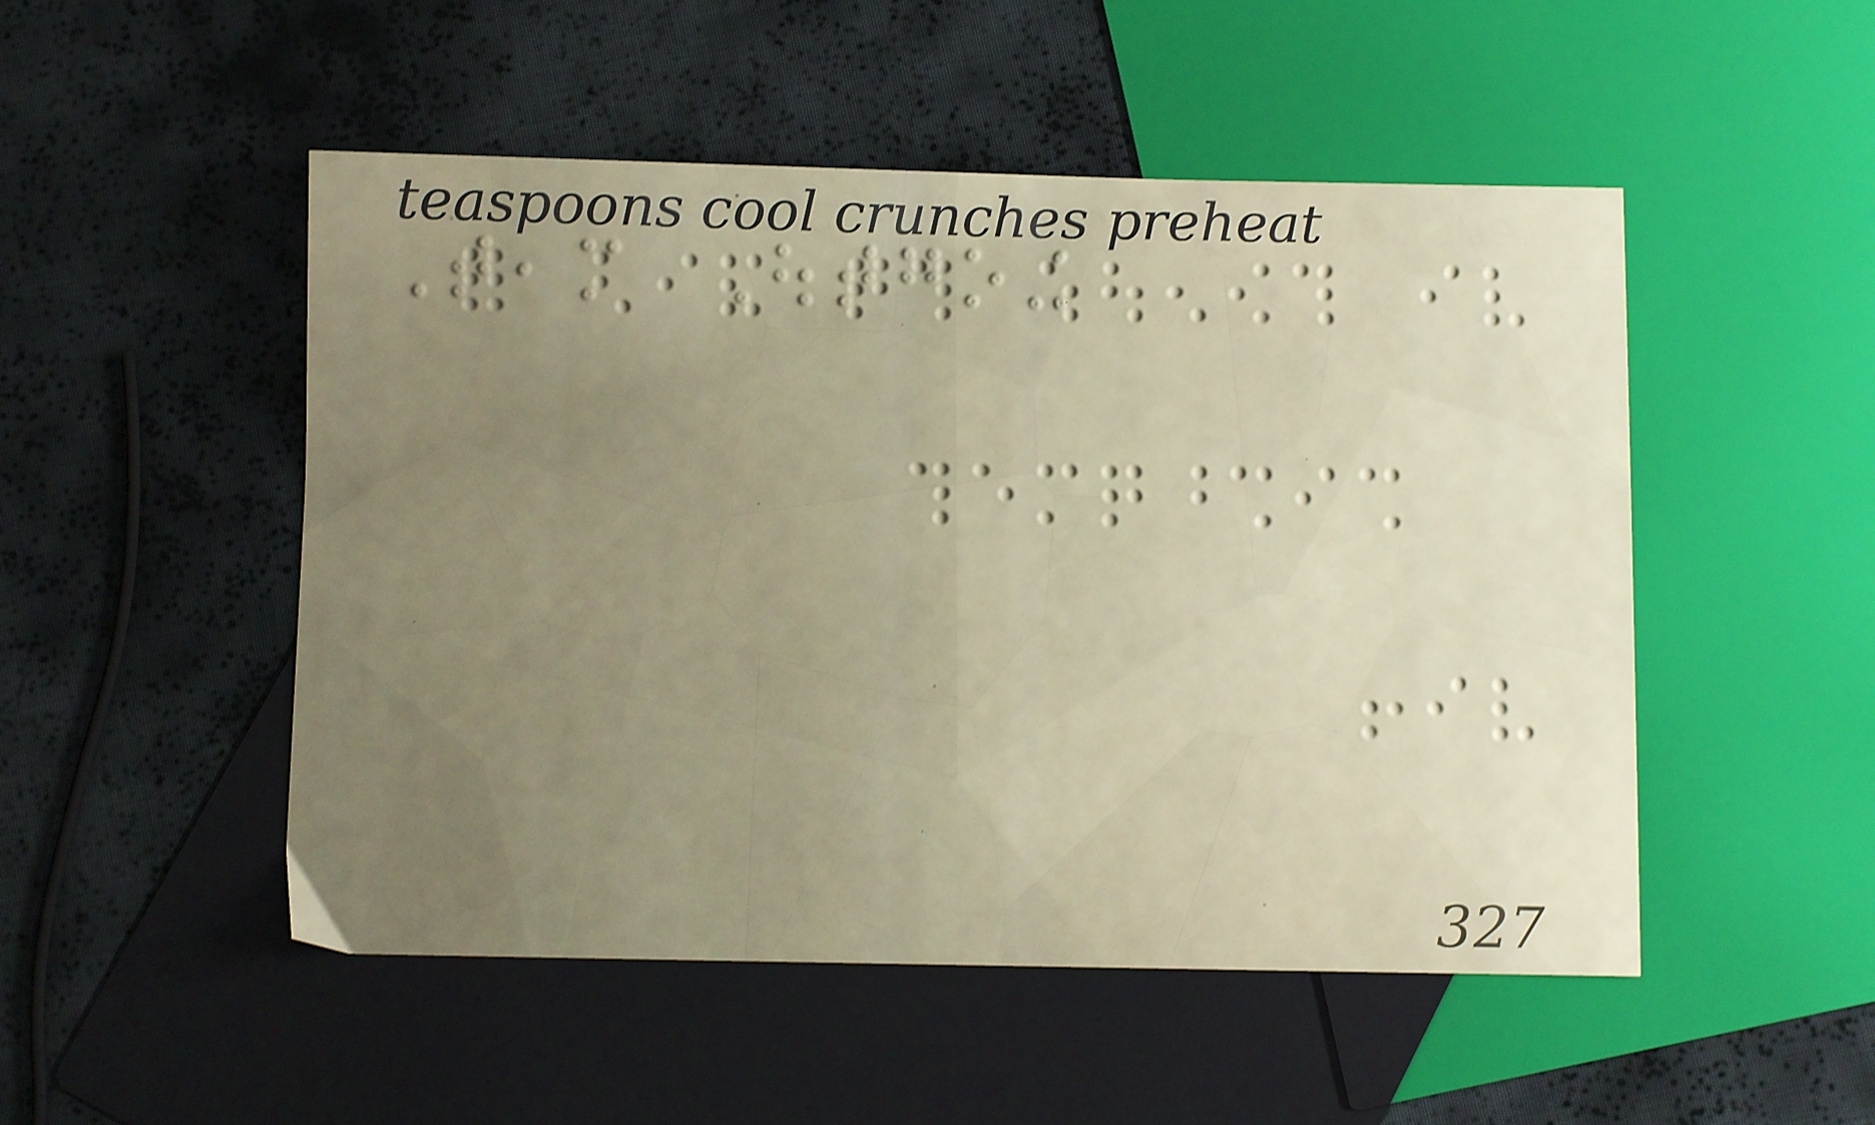Team Outgoing
